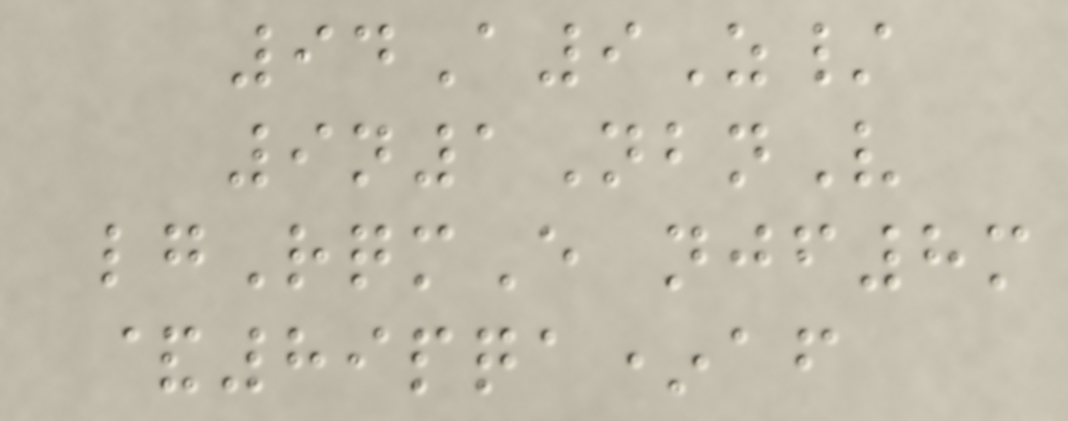94A9Z/
9n1NbnV
lgRqmE njf8m
&89pqa*af
